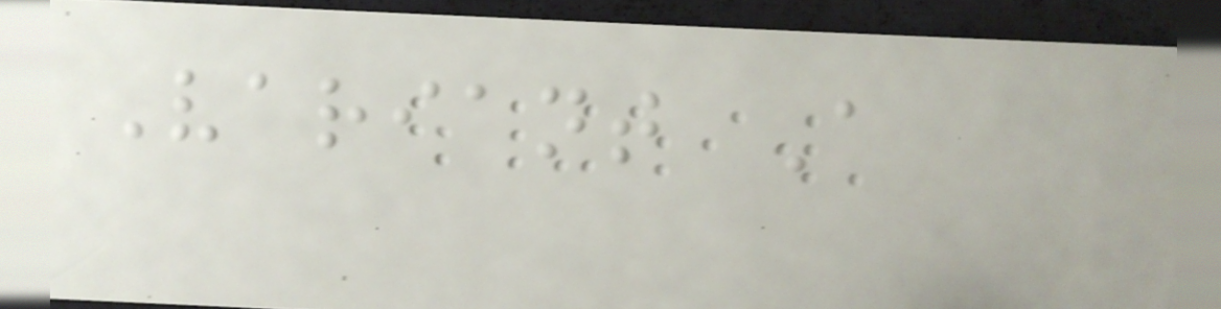Variant A
